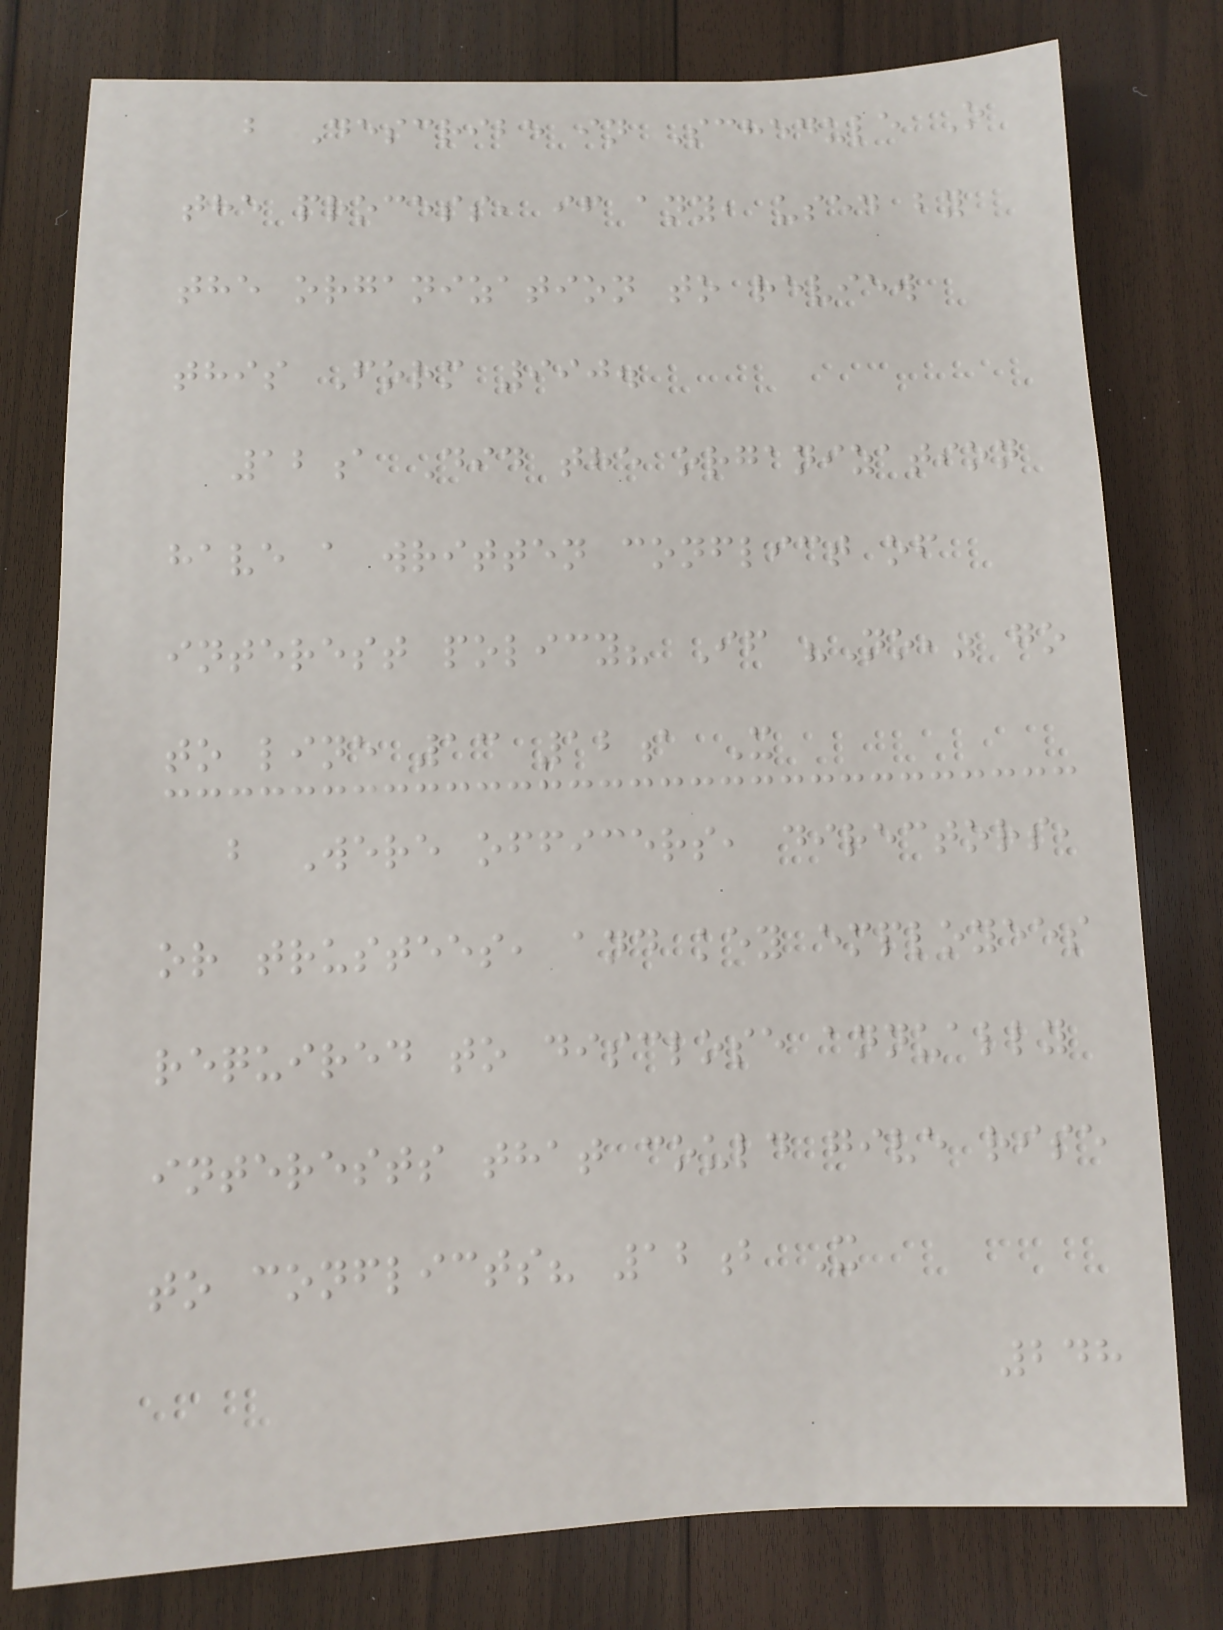b Describe in Schedule O
the process, if any, used by
the organization to review
this Form 990.
12a Did the organization
have a written conflict of
interest policy? If "No," go
to line 13 12a X
b Were officers, directors,
or trustees, and key employees
required to disclose annually
interests that could give rise
to conflicts? 12b X
248
